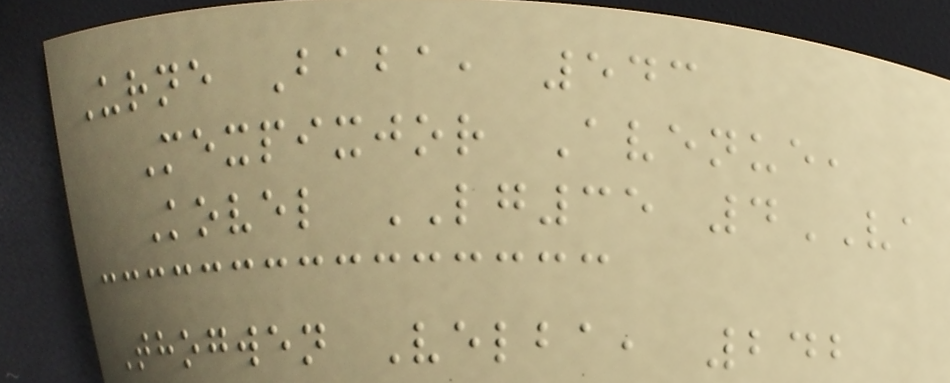Urne Baba, 543
Mexpixjor Avenue,
Kovel LG35 4VA
Thogwen Velba, 242
